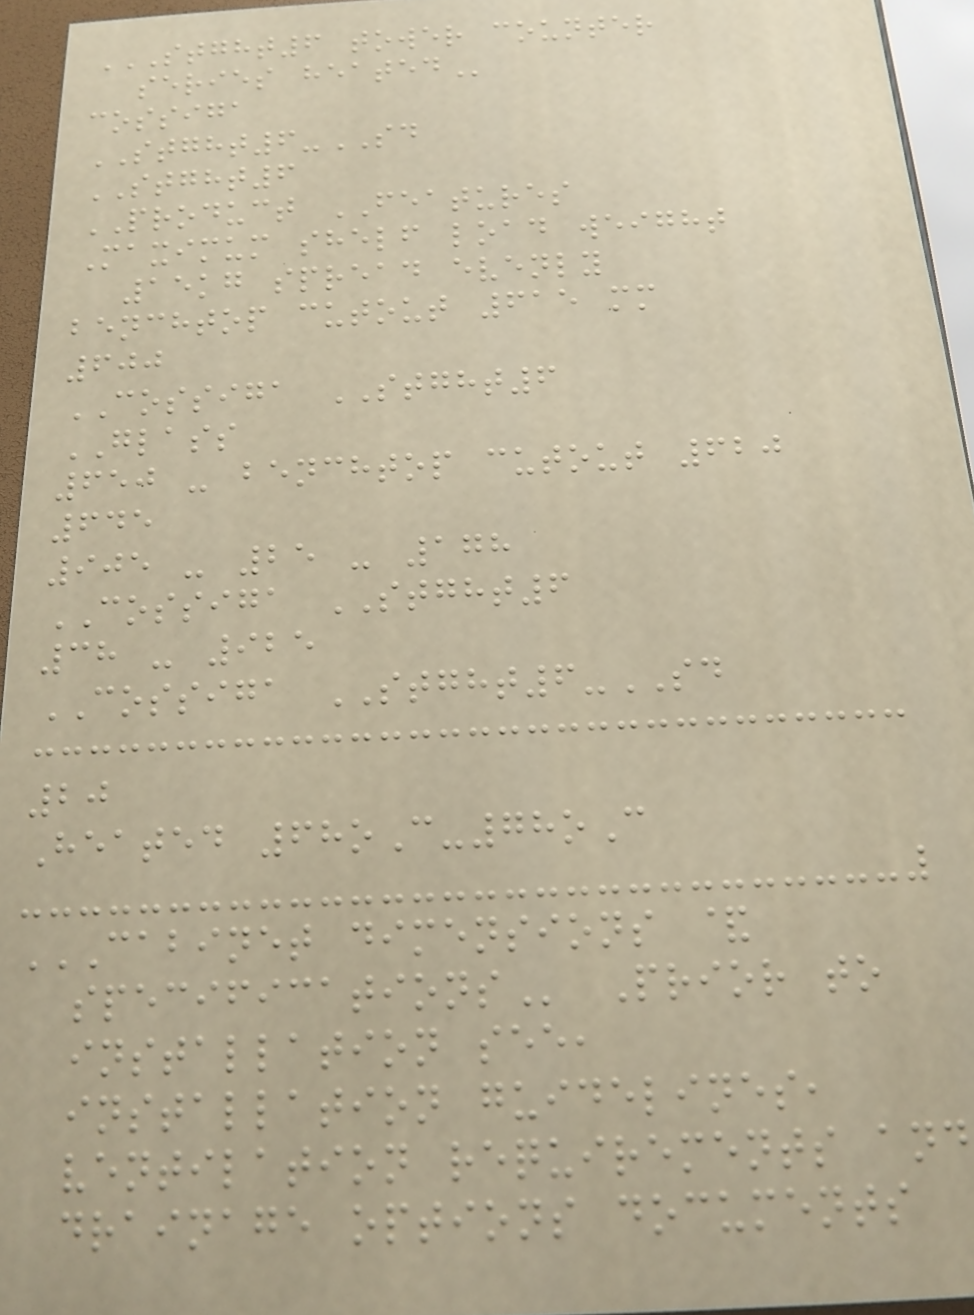STGHT6 TOWER COUNTER
SERIES HEATED
cossiga
STGHT6-SD
STGHT6
PRODUCT FEATURES
Maximum shelf load weight
15kg spread evenly
benchtop cutout 615 mm
600
COSSIGA STGHT6
GLASS
650 - benchtop cutout 620
645
905 - 25 - 178
COSSIGA STGHT6
38 - 925
COSSIGA STGHT6-SD
20
Heated 68oC-78oC
CABINET DIMENSIONS &
SPECIFICATIONS Prior to
installation see,
installation guidelines,
ventilation requirements and
drainage options documents
